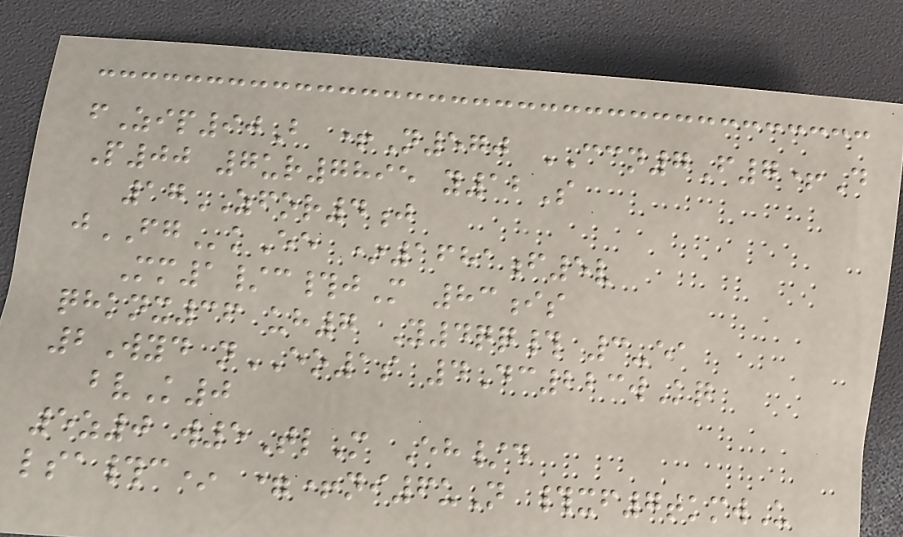fZip90B +N570 CCN7F7+D
P00 7ur7895 y12S
17ZFOR4j
jFGkEe *1681f5v
Mm1/c#jM 83is
qhknx36 uh7 Y4qq# 3-ea
2Wyd nEO1s 4Dc223wKq
bvK0
5z0 w5TlM Eh/d
lsa#c* =+ni6uN #xf7tkmwU
